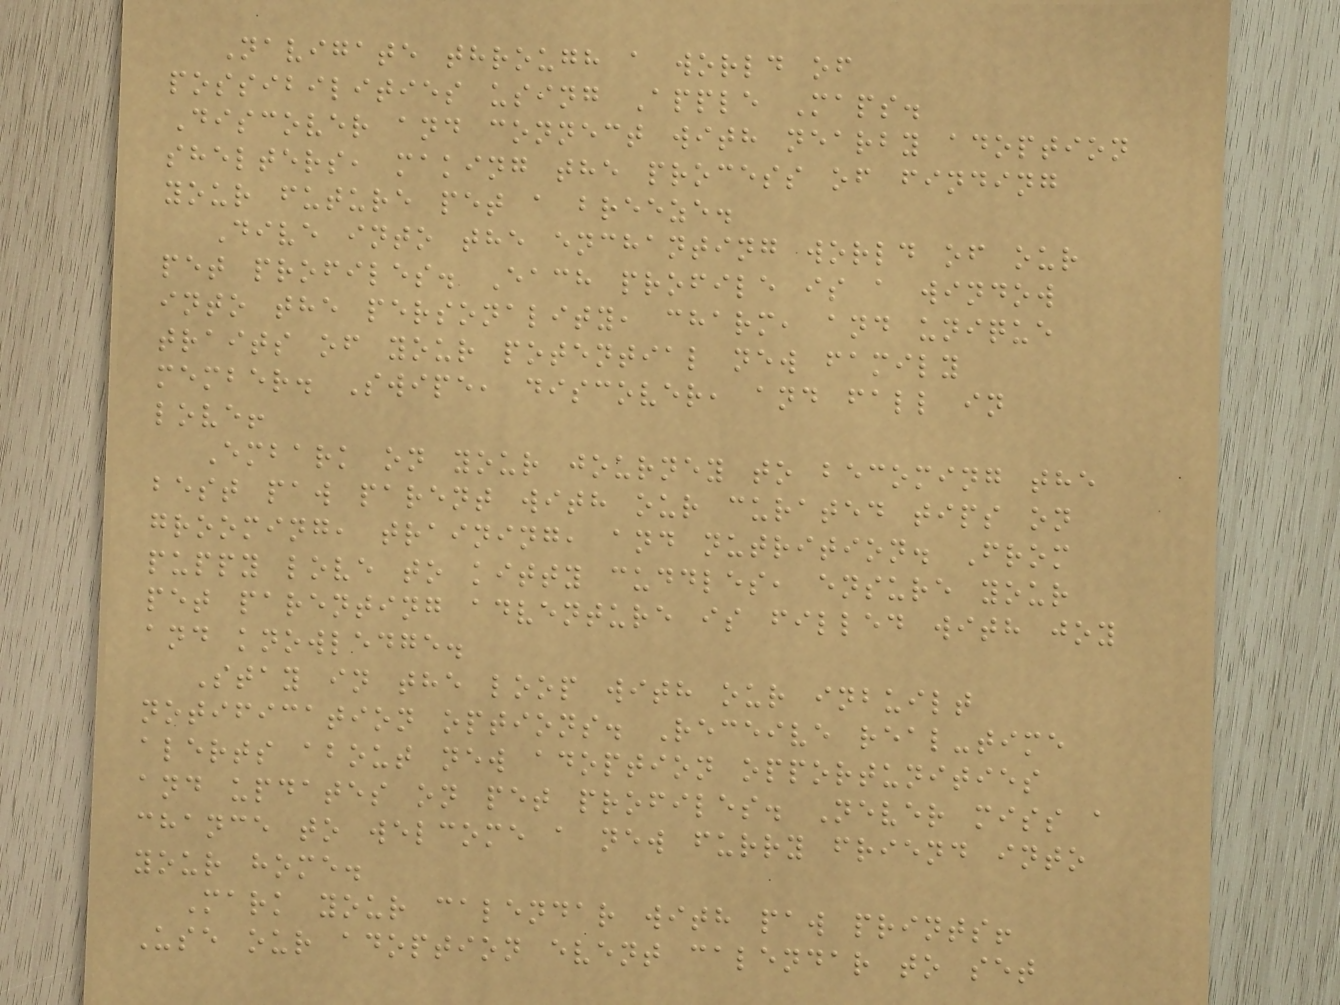Navigate through a world of
possibilities using Apple Maps.
Discover and connect with nearby adoption
shelters, making the process of finding
your future pet a breeze.
Dive into the enchanting world of our
pet profiles. Each profile is a window
into the personality, charm, and unique
traits of your potential new family
member. Swipe, discover, and fall in
love!
Embark on your journey to becoming the
best paw parent with our curated tips on
grooming, training, and nutrition. From
puppy love to kitty cuddles, ensure your
pet parenting adventure is filled with joy
and knowledge.
Stay in the loop with our inbuilt
notification options. Receive real-time
alerts about new adoption opportunities
and updates on pet profiles. Never miss a
chance to welcome a new furry friend into
your home.
Mark your calendar with paw prints!
Use our adoption event calendar to set
